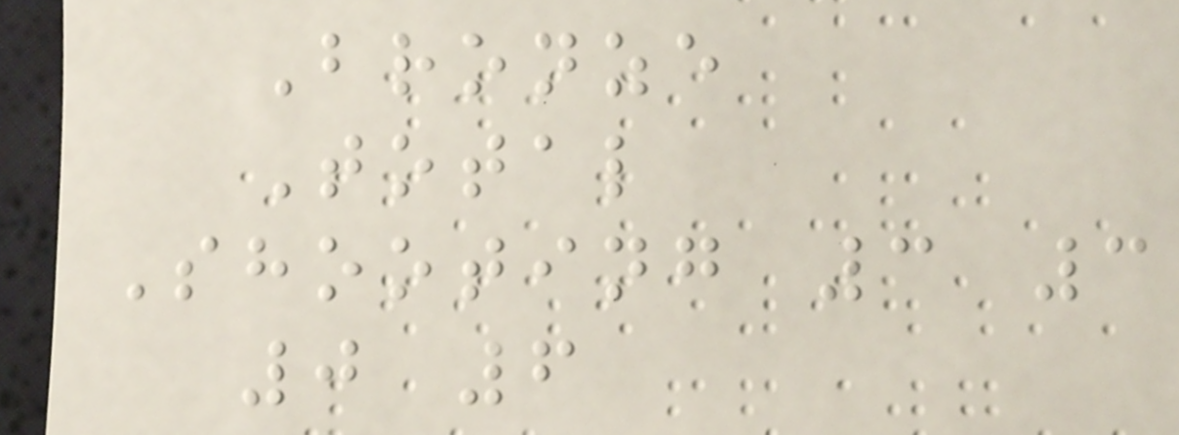Bronze
Total
Shooting 3 3
0 6
